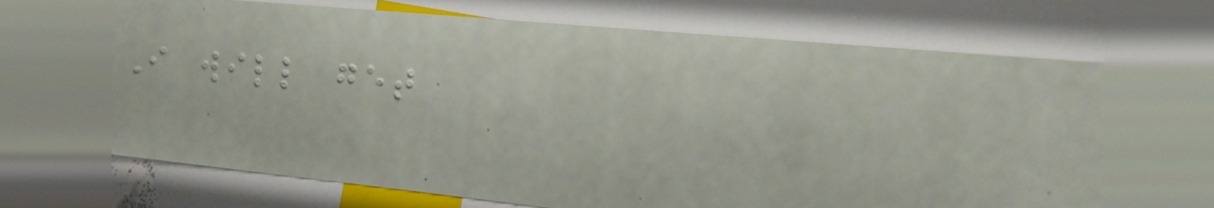I will get
